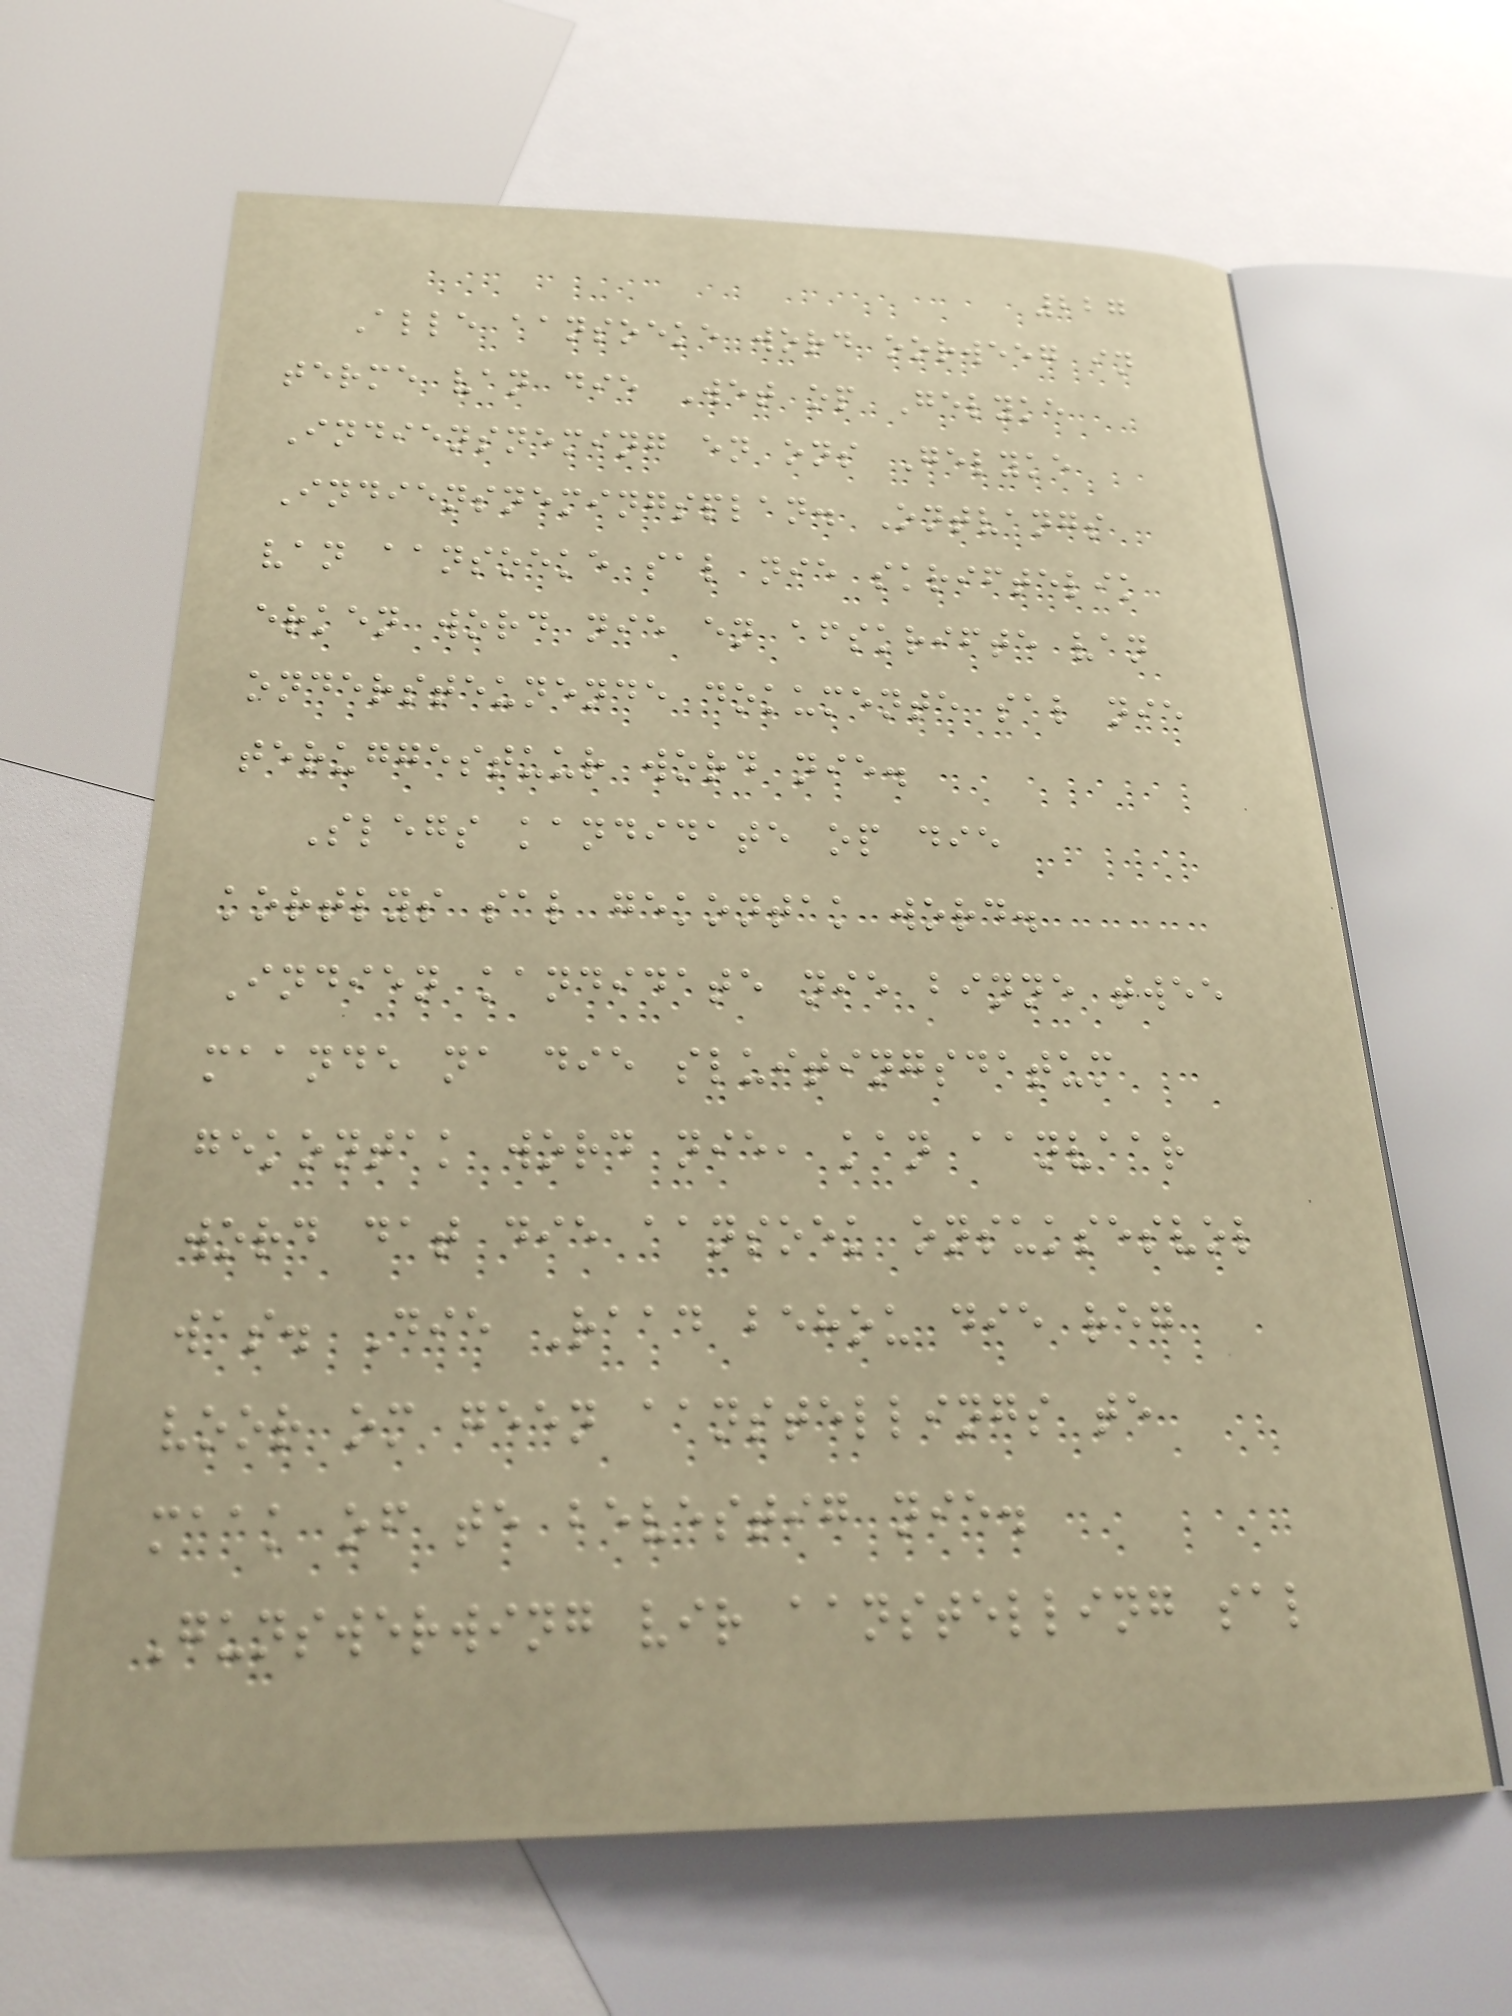227
Alle aansoeke word oorweeg in
terme van die Wet op Gelyke
Indiensneming en ons Gelyke
Indiensnemingsplan. Ontvangs
van aansoeke sal nie skriftelik
erken word nie en afskrifte van
ondersteunende dokumente sal nie
teruggestuur word nie.
Slegs kandidate op die
kortlys sal gekontak word.
Indien kandidate nie binne twee
maande na die sluitingsdatum
gekontak word nie, kan aanvaar
word dat die aansoek onsuksesvol
was. Die Raad behou die reg
voor om geen aanstellings te
maak of te bevestig nie.
Gunswerwing vir aanstelling sal
